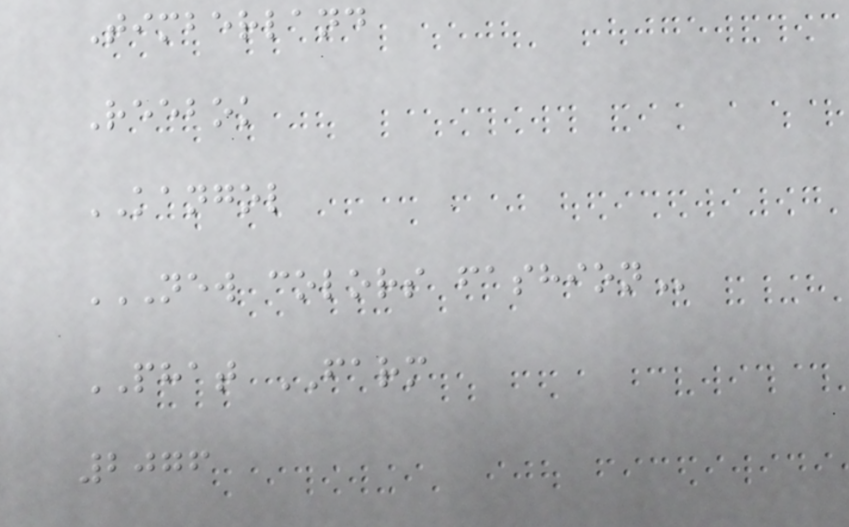Timberland
Reebok
KANGOL
NEW COLORS FASHION
PHAT FARM
2076
